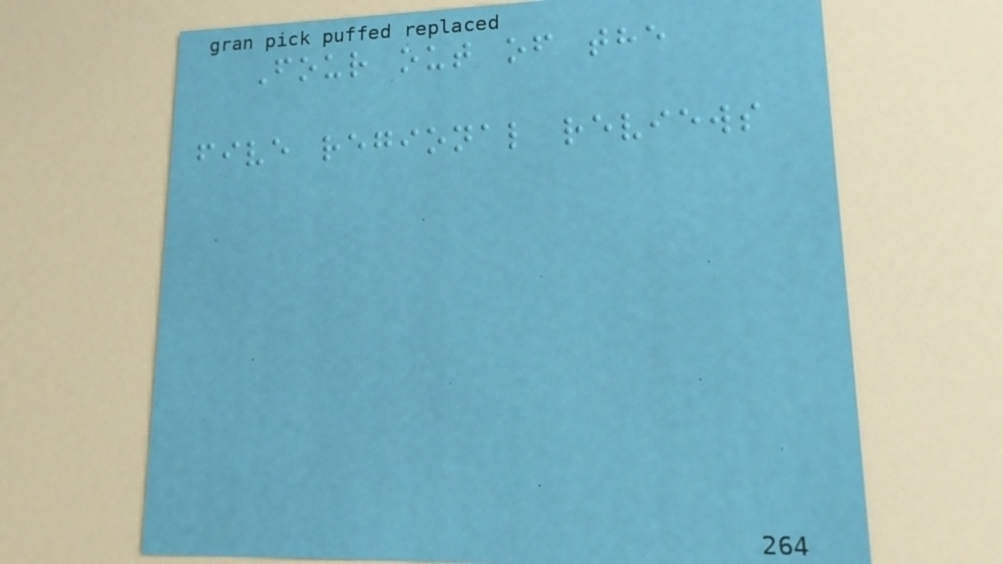Four out of the
five regional reviews
